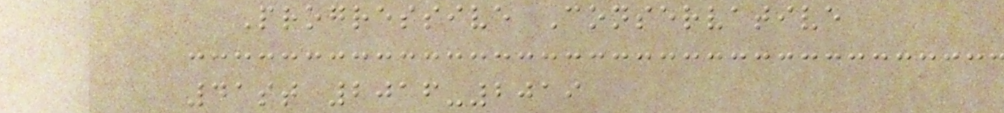Progressive Conservative
41st 2016-2019
